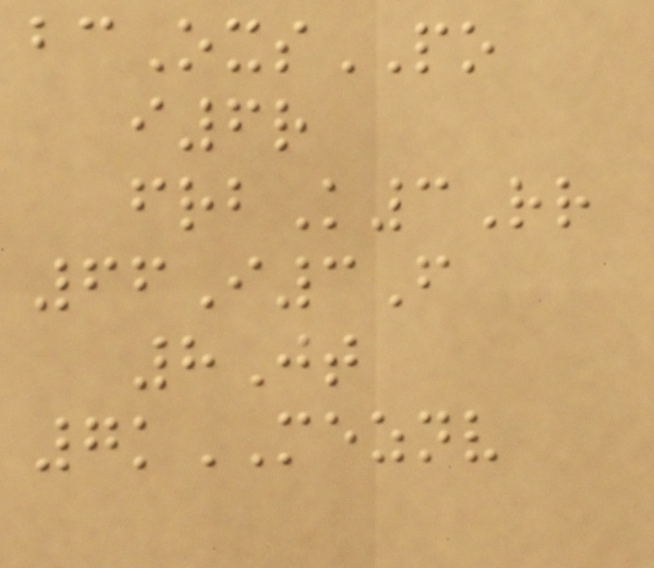bcOxsPO
i6r
frbK3Rr
66I3F
8Jt
7kMEZNV
